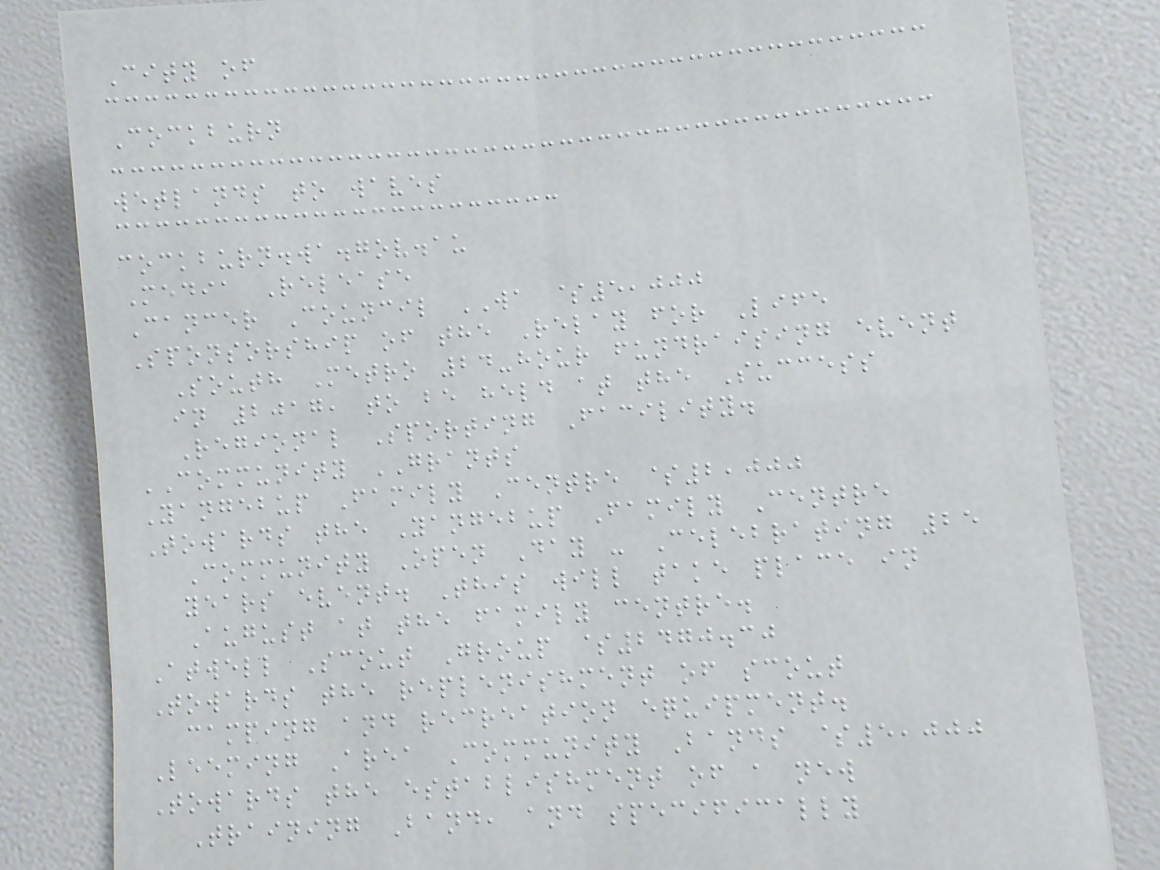City of
Cockburn
wetlands to waves
cockburn.wa.gov.au
Media Release
Cancer Council WA $5,000
Sponsorship of the Relay for Life
South Metro 24-hour fundraising event
in 2017, to be held at the Success
Regional Sporting Facility.
COMMUNITY GRANTS
Yangebup Family Centre $2,000
Towards the Yangebup Family Centre
Community Open Day - Celebrating 25
years event. This will take place in
August at the family centre.
Atwell Scout Group $2470.30
Towards the replenishment of scout
camping and recreation equipment.
Leeming Area Community Bands $5,000
Towards the establishment of a new
Training Band, and specifically
